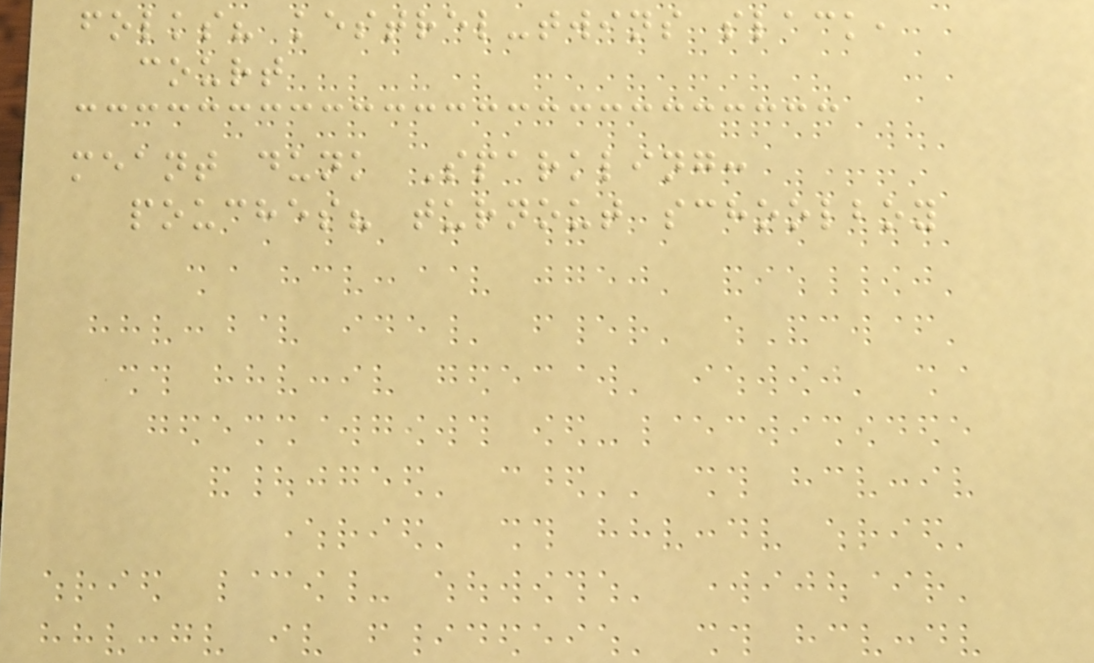folks? kestrel-twins slack,
court
meant dunk Sparkling:
pouches? turnout schoolboy
